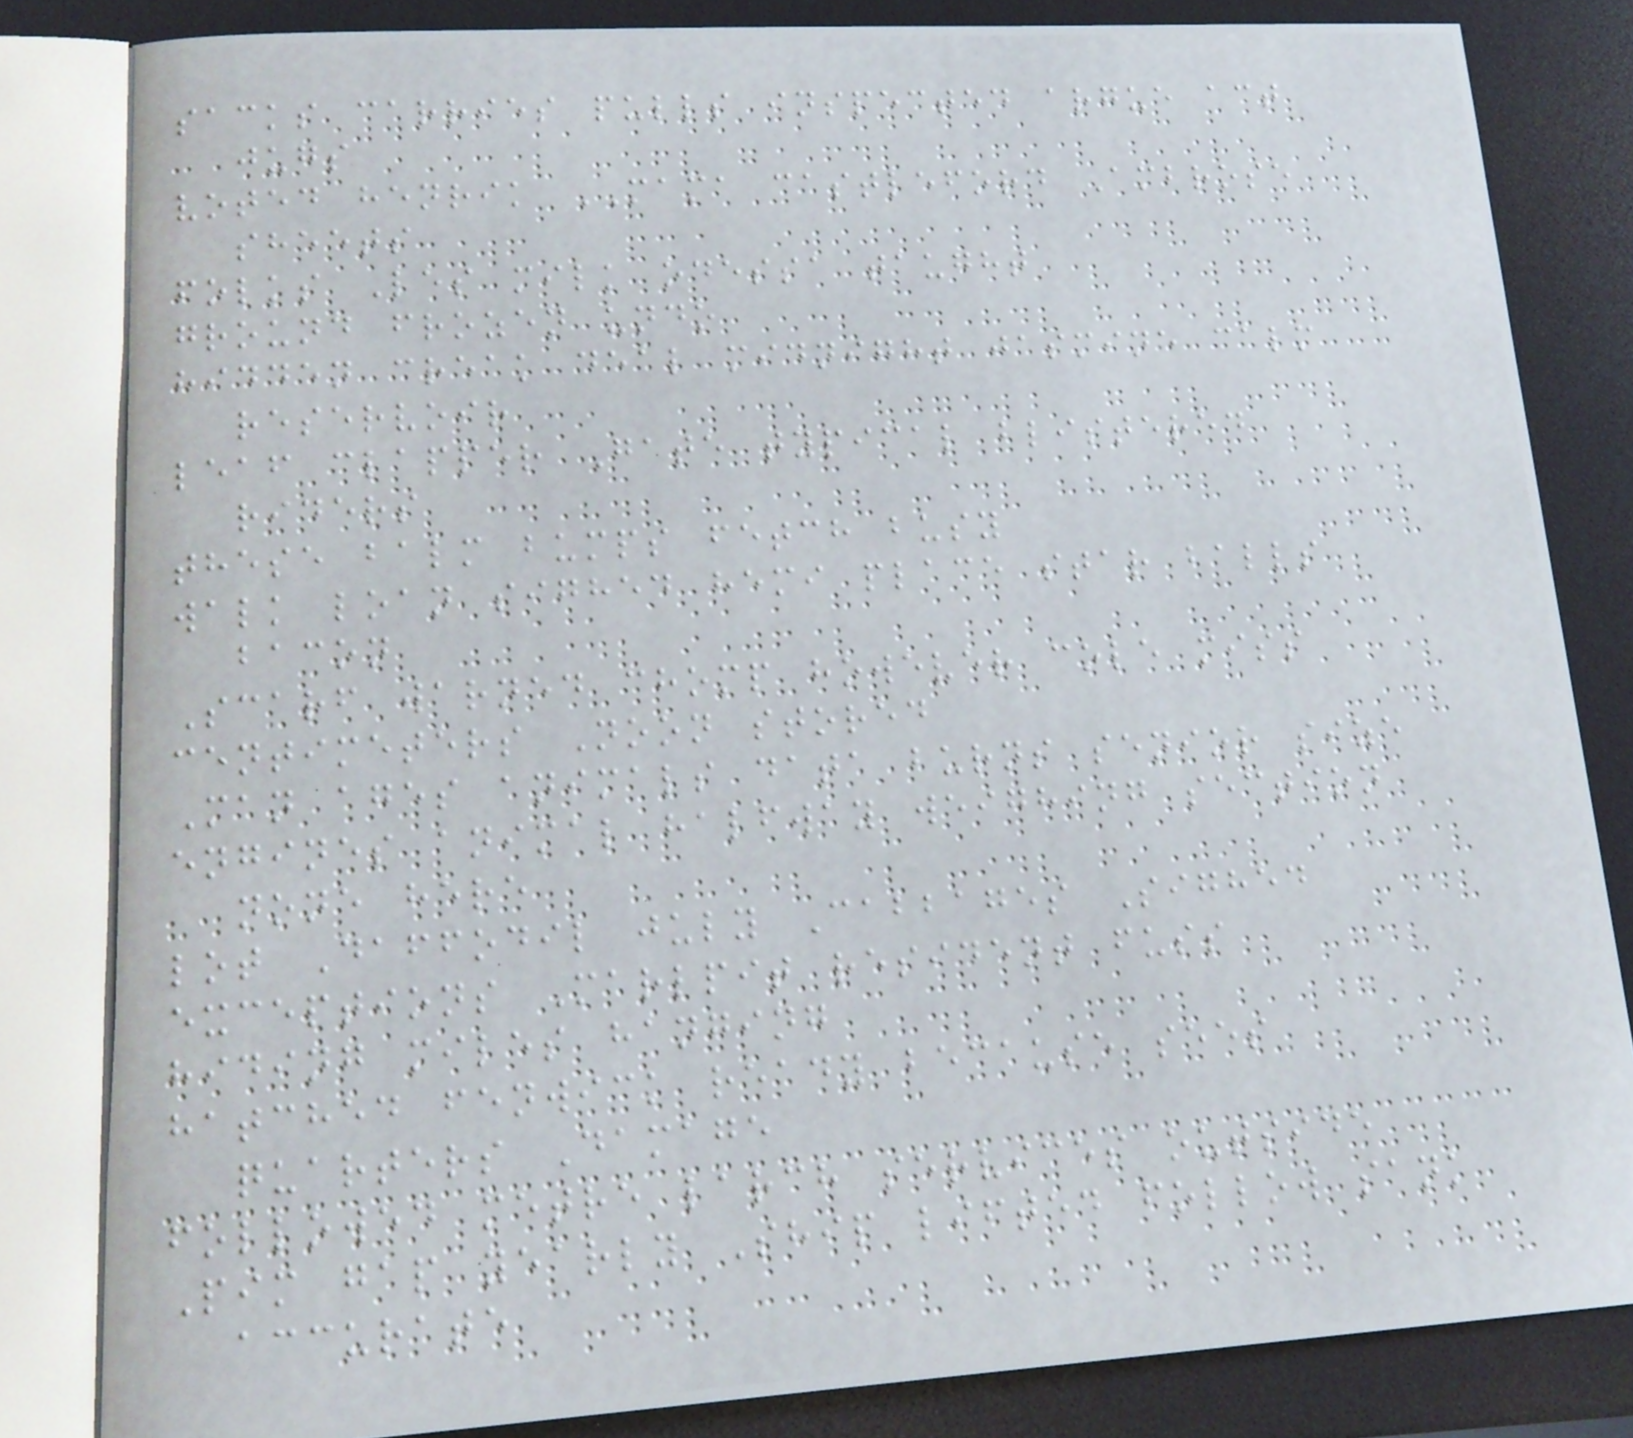sacks carries pulls inspected argue act
jugs
voted henrik MAMA castleford Ambrose
sheets
folks Les milk odessa taught
ground frozen undo
hidden creak deal midnight jasmine calm
reservoir
leaf clapper Gate typical blistered
riders
these balm bumps fetch busy
walk loan sighed hemi place star balls
bacon
Scarf warned chomp however cole miss
centimeters Noon stored
Man ages animals data burns senior size
engines animal halfway weighing section
none here
lot Daffodil july Cabbages Sighed
exceptions Marlpit resident fuss
hiding miles hanging
hatched fenwick ready because sees
quarters Damage
followed metre larch services outside
Pim gap yearly Ship lifted follow sank
accurate
